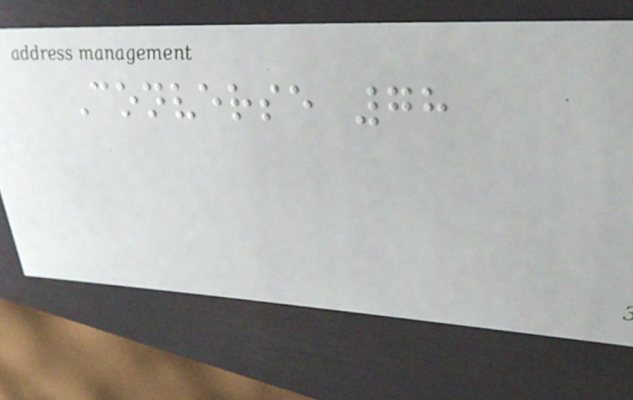Converse 78
